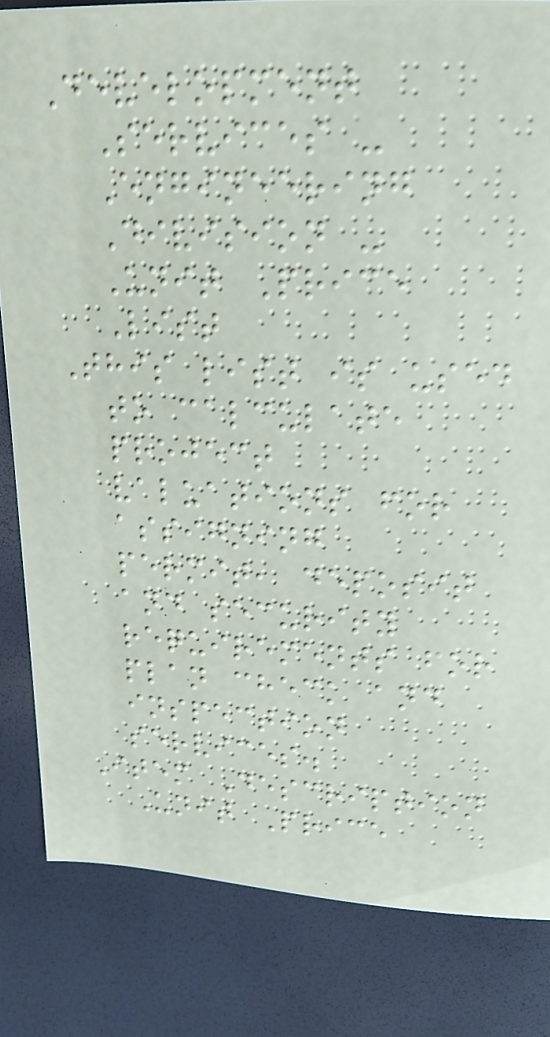Development
Services -
Engineering
Division -
Unit Price
List
This list is used
to calculate
project
valuations for
assigning
permit, deposit
and security
requirements for
plan check and
inspection
services.
Item Description
Unit Price
